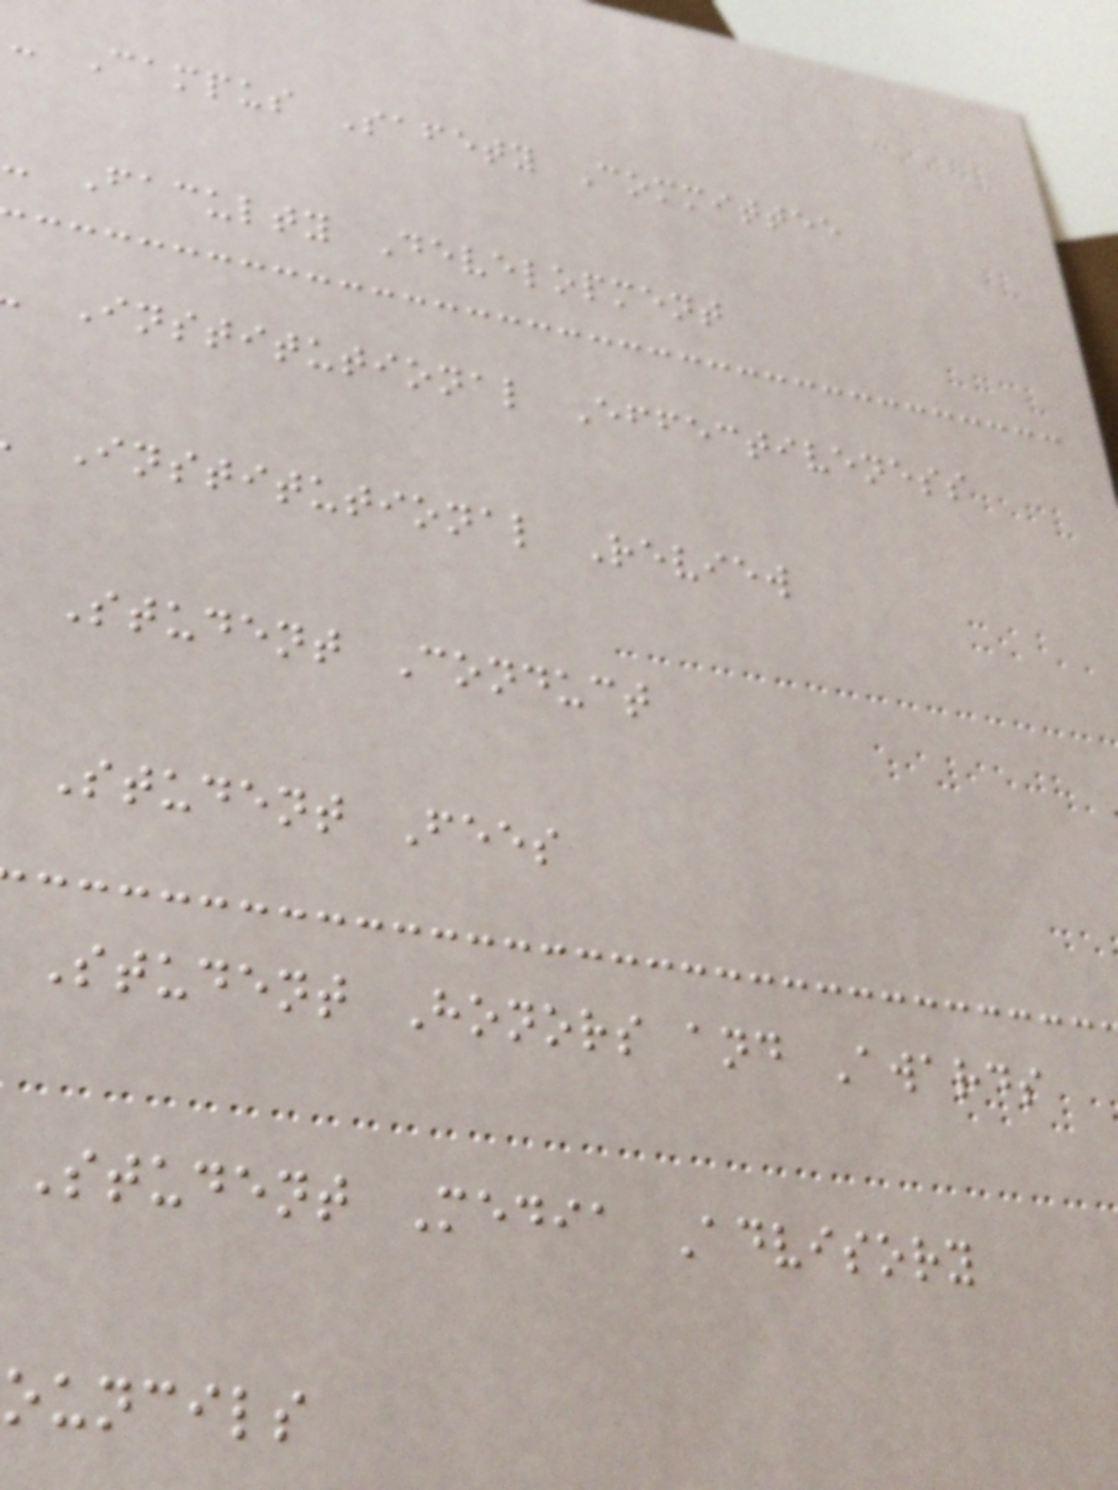- Campus Safety Committee
- Faculty Development
Institutional Effectiveness
Institutional Review
Student Conduct
Student Fees
Student Honors and Awards
Student Media Advisory
ouncils
